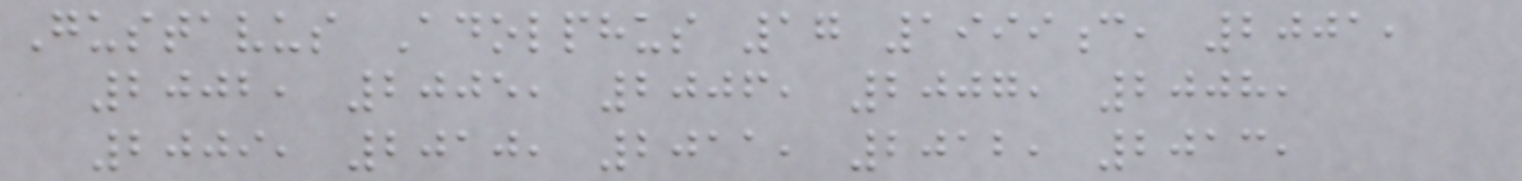Gustavus Adolphus 17 1999c, 2001,
2002, 2005, 2006, 2007, 2008,
2009, 2010, 2011, 2012, 2013,
